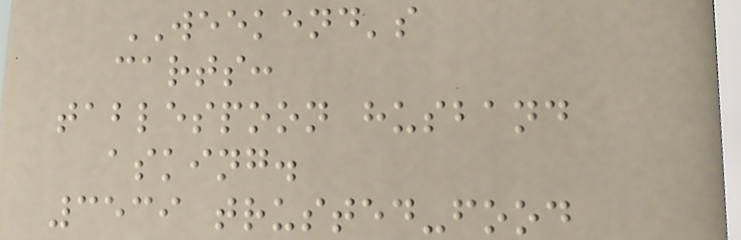WEEKEND's
carts:
tablespoon husband
asking.
3539 trusted-food
